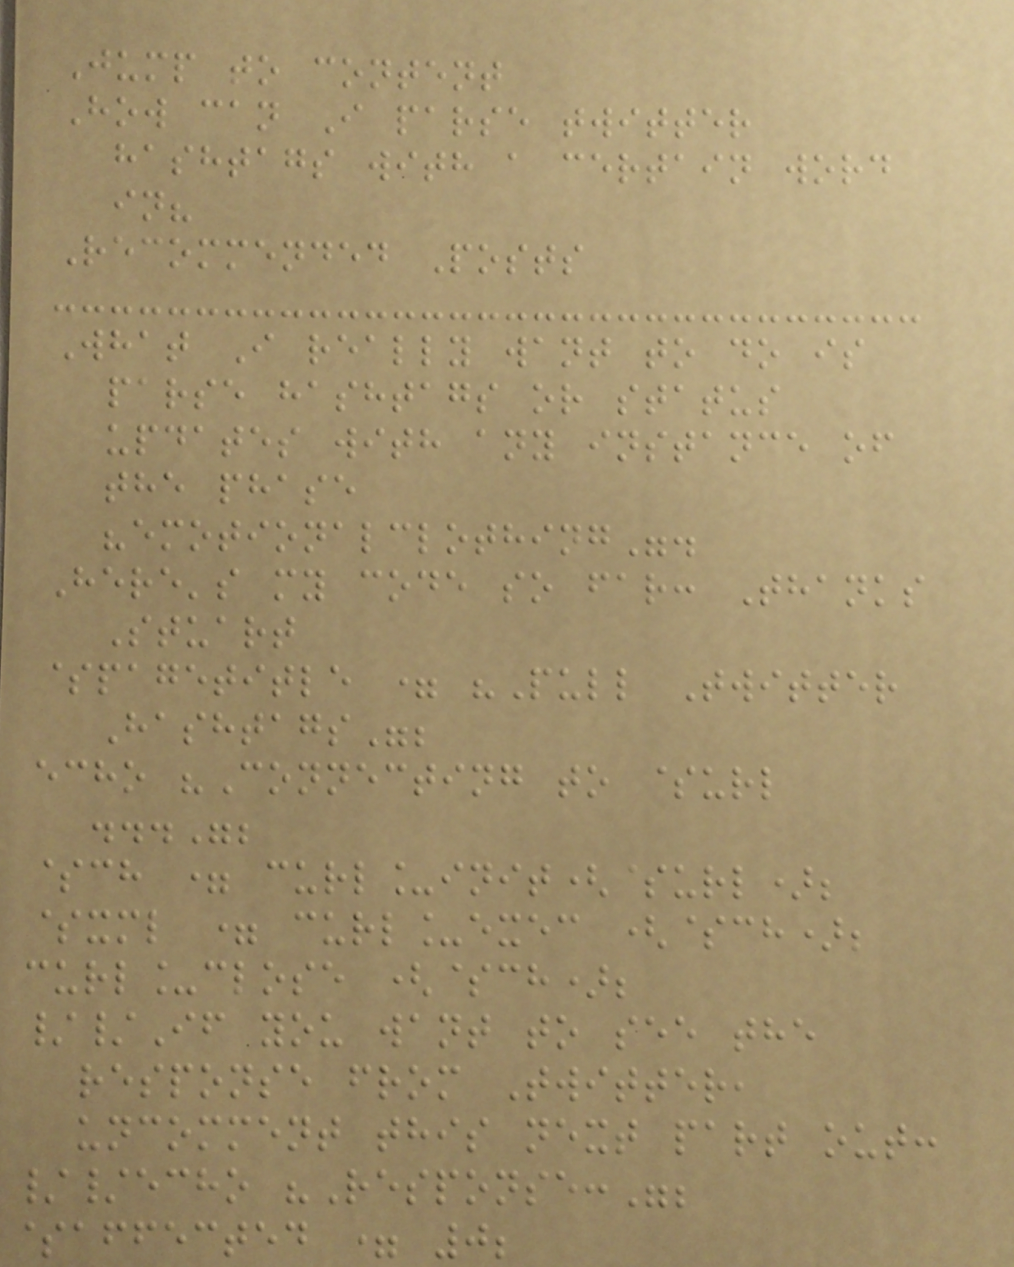Jump to content
How can I parse twitter
hashtags with a certain word
in?
Recommended Posts
What I really want to do is
parse hashtags or status
updates with any instance of
the phase
"emotionalclothing".
Here's my code so far: Thanks
Stuart
$pagetitle = "Pull Twitter
Hashtags";
echo "Connecting to $url
...";
$ch = curl_init($url);
$xml = curl_exec ($ch);
curl_close ($ch);
//If you want to see the
response from Twitter,
uncomment this next part out:
//echo "Response:";
$affected = 0;
